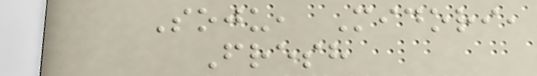Soju, Midori,
Fresh
